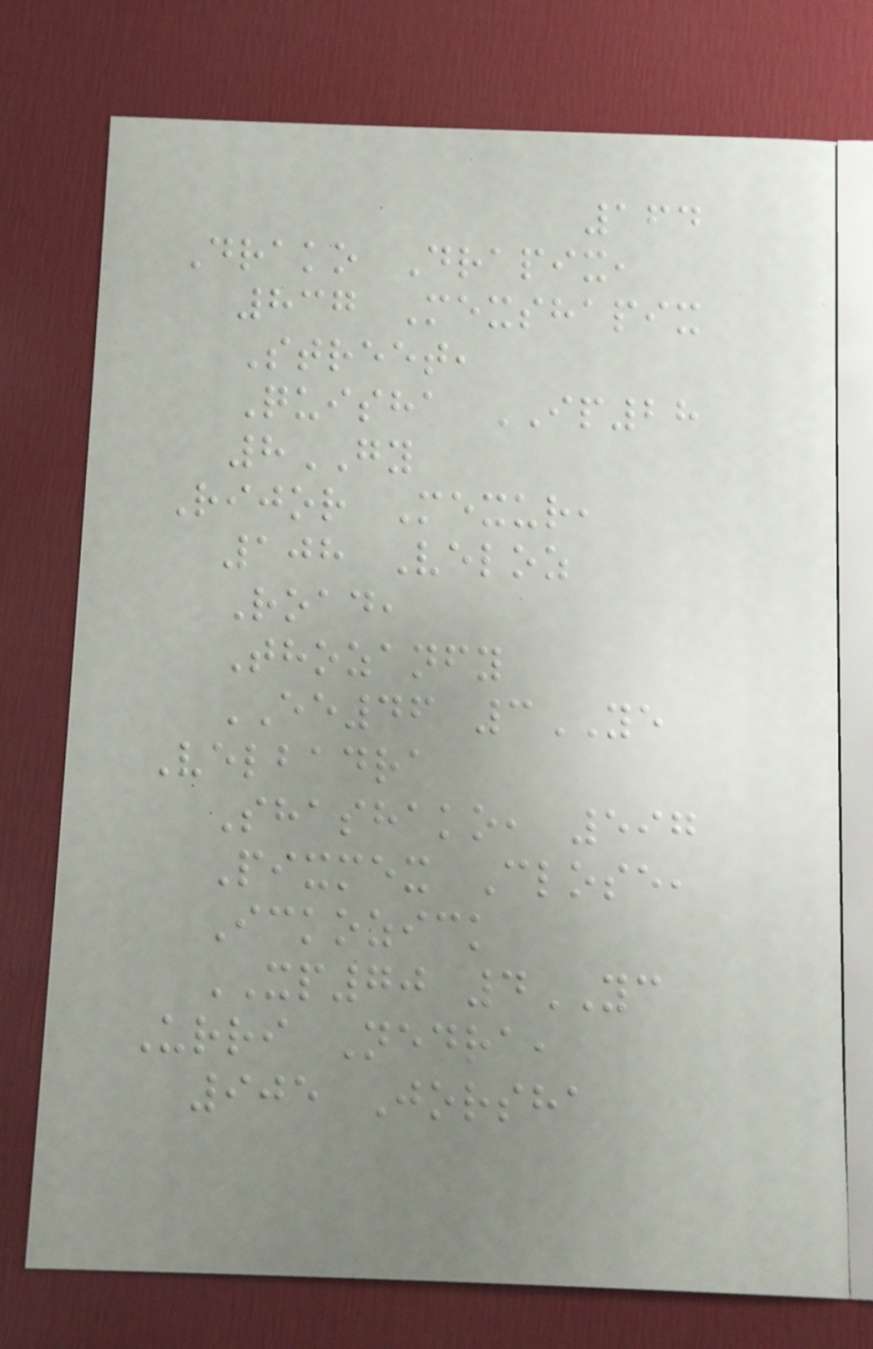164
Drako Drapix,
837 Mexshapix
Street,
Quisha IP28
8GY
Rijor Mexur,
108 Veloz
Road,
Thozanfy
EE46 3YE
Velbadra
Shashako, 597
Pixmex Close,
Ickozick
XP70 4YC
Urri Nedra,
905 Jorsha
